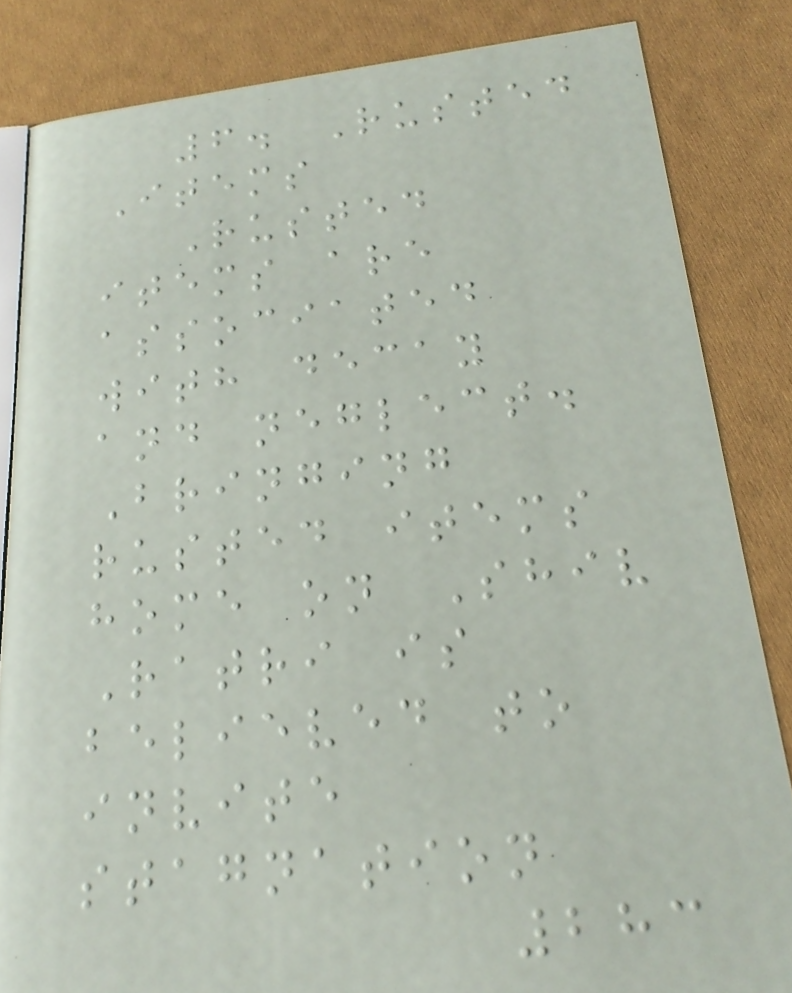6. Rusted
Items
Rusted
items are
associated
with decay
and neglect.
Bringing
rusted items
home on Shiv
Ratri is
believed to
invite
stagnation
283
